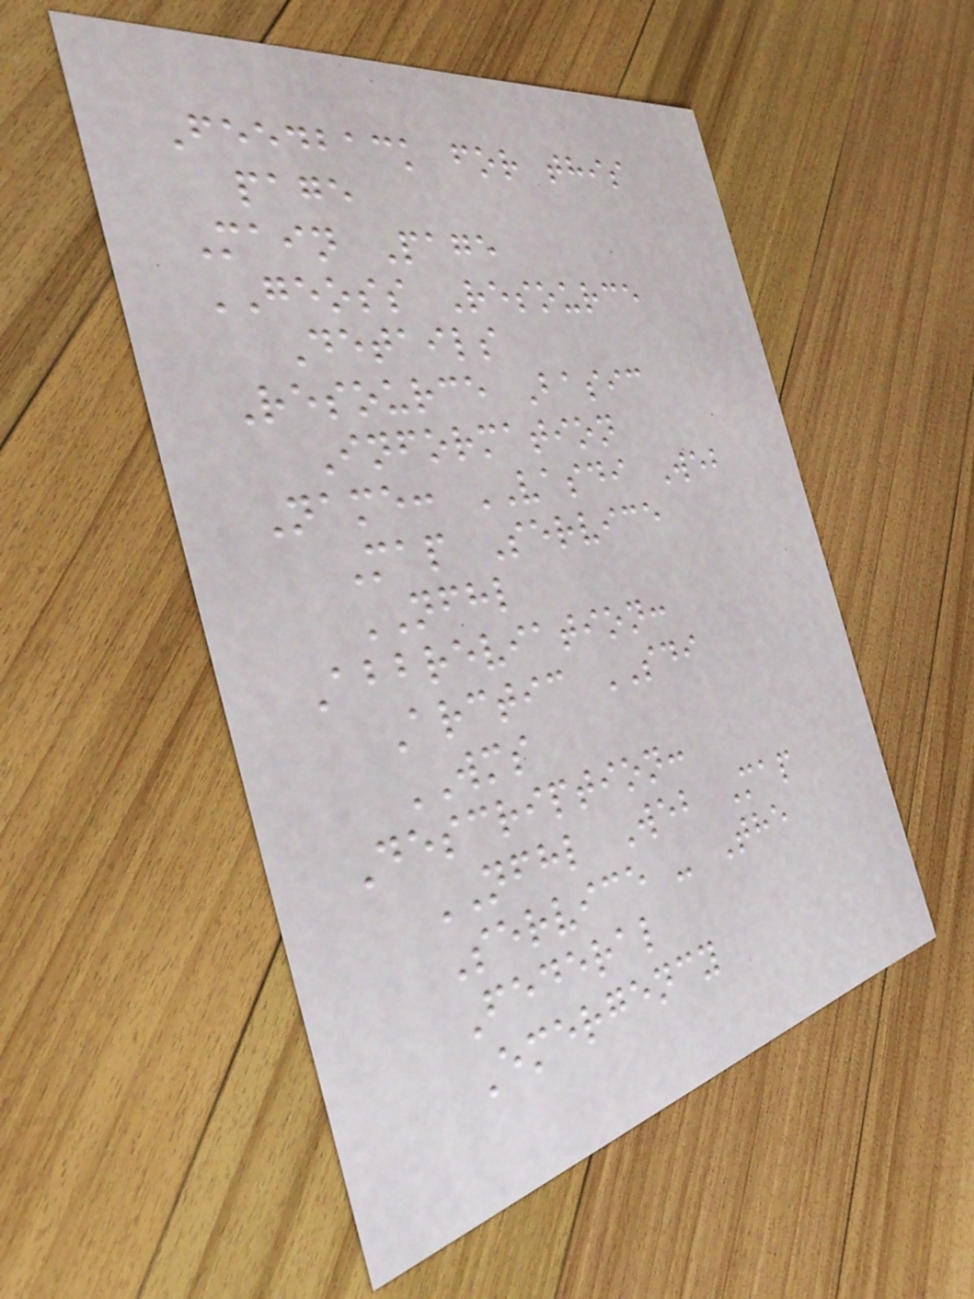Feedback for this
page
Main Page
GEOSS Resource
Details
Resource Basic
Information
Name: VASDI Web
Map Service
NFHL
Abbreviation:
Arctic SDI
WMS
Description:
NFHL Web Map
Service - The
Federal
Emergency
